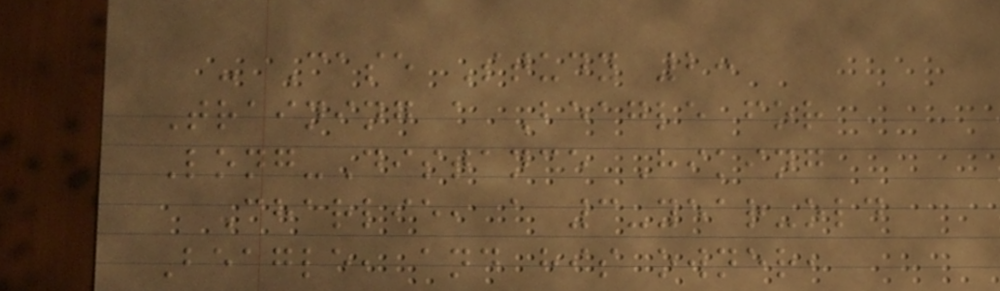- Case Study 2:
Training a Beagle for
Long-Distance Hiking
Charlie, a 3-year-old
Beagle, and his owner,
